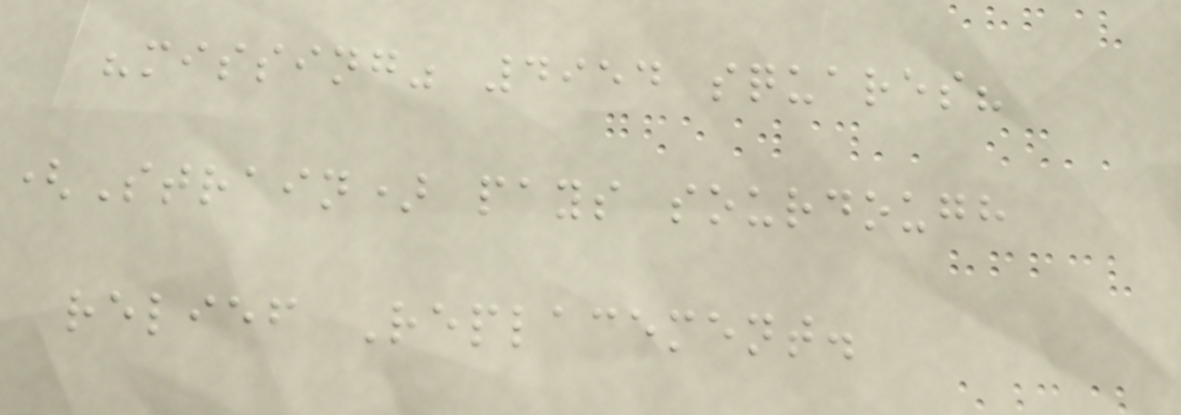"missing" 4954 squares?
(Strain) pays sourdough
relief Replacement.
